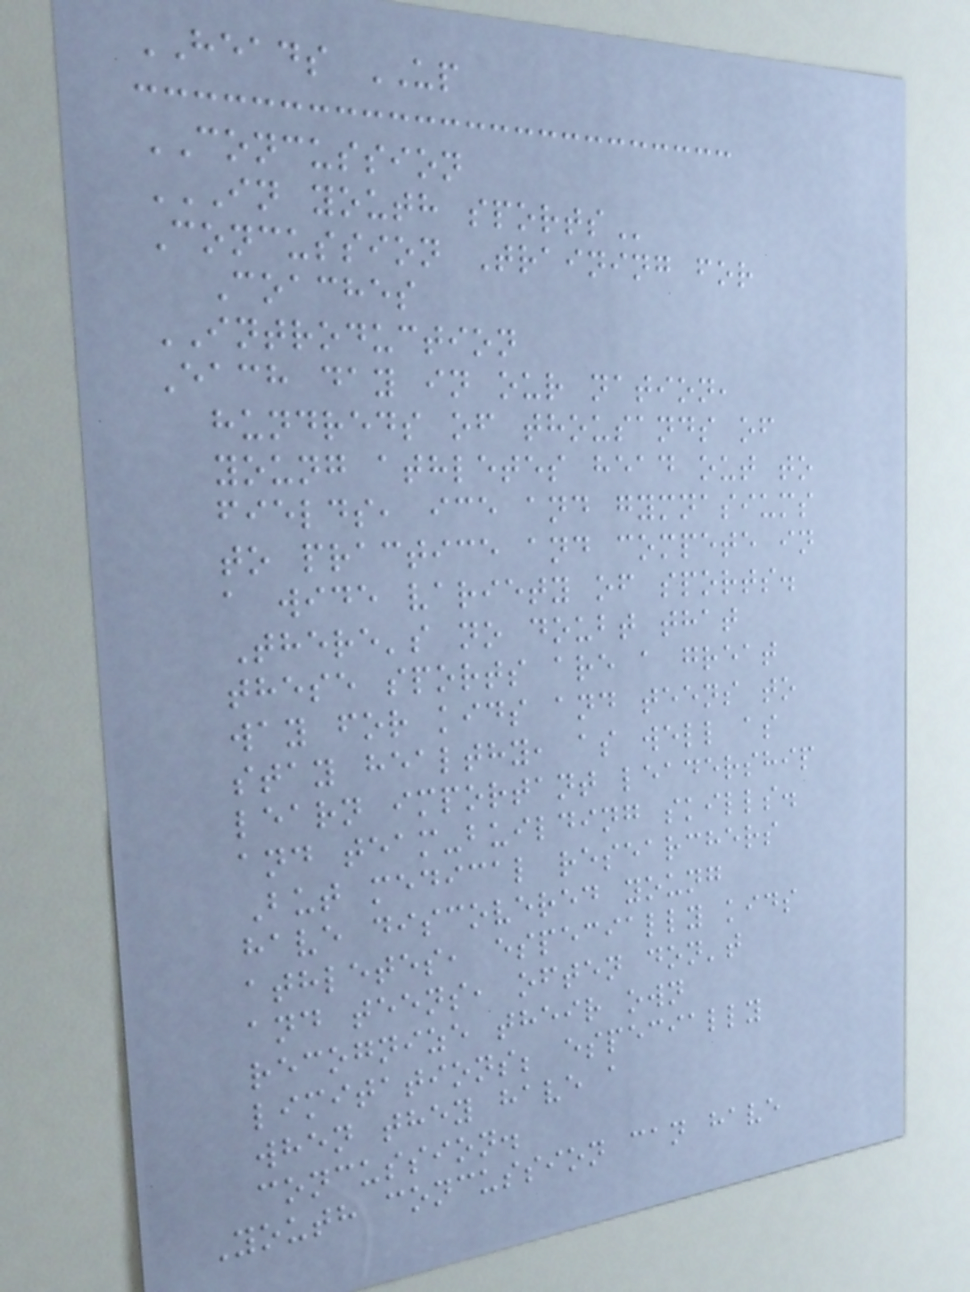HEADS UP
CONCUSSION
IN YOUTH SPORTS
Concussion Training for
Coaches
INTRODUCTION
Each day in our nation,
hundreds of thousands of
young athletes head out to
fields, ice and gymnasiums
to practice and compete in
a wide variety of sports.
There's no doubt that
these sports are a great
way for kids and teens to
stay healthy, as well as
learn important leadership
and team-building skills.
But medical researchers
have discovered young
athletes, especially kids
and teens, often don't
recognize their own
limitations; especially
when they have a
concussion.
Youth concussion can have
